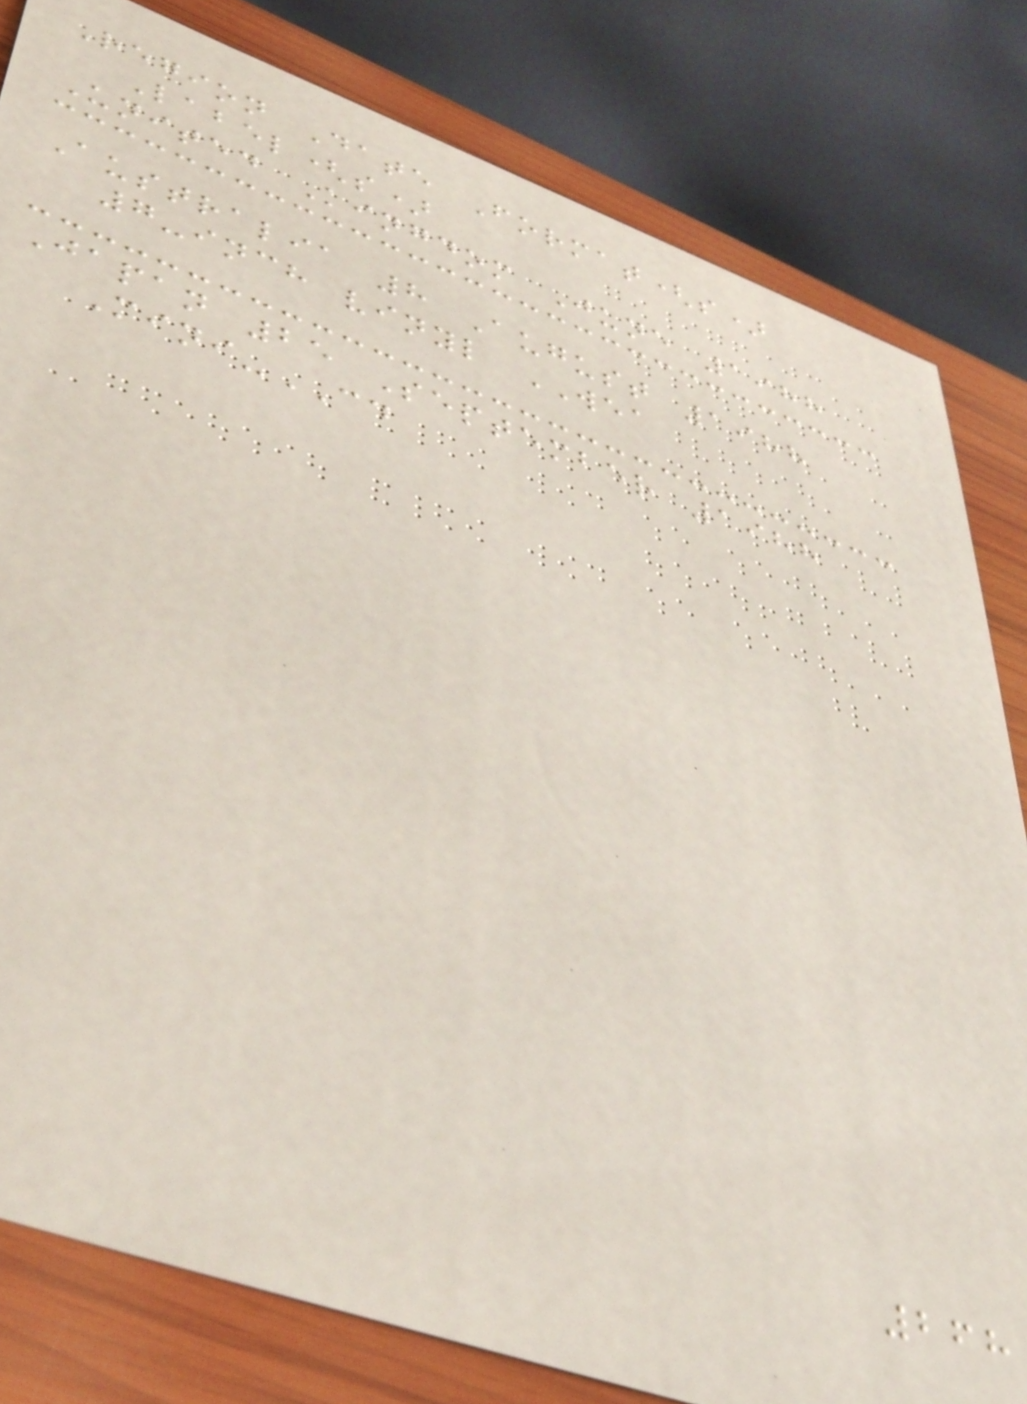Region Date Format(s)
Label(s)
United Kingdom June 1988
Australia 8 August 1988
7-inch vinyl WEA
Japan 25 September 1988
Mini-CD
268
